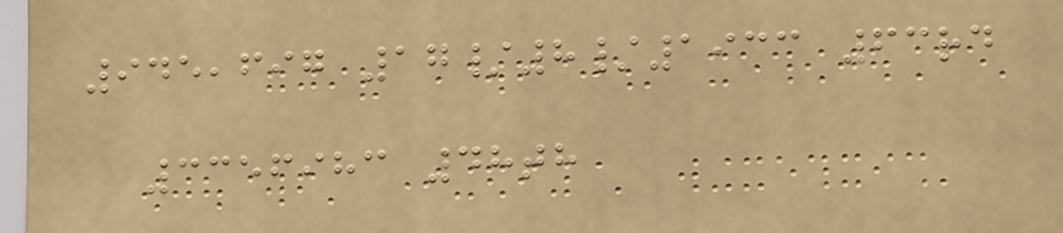945,697 17/8/1933 63rd
3356983 48th
